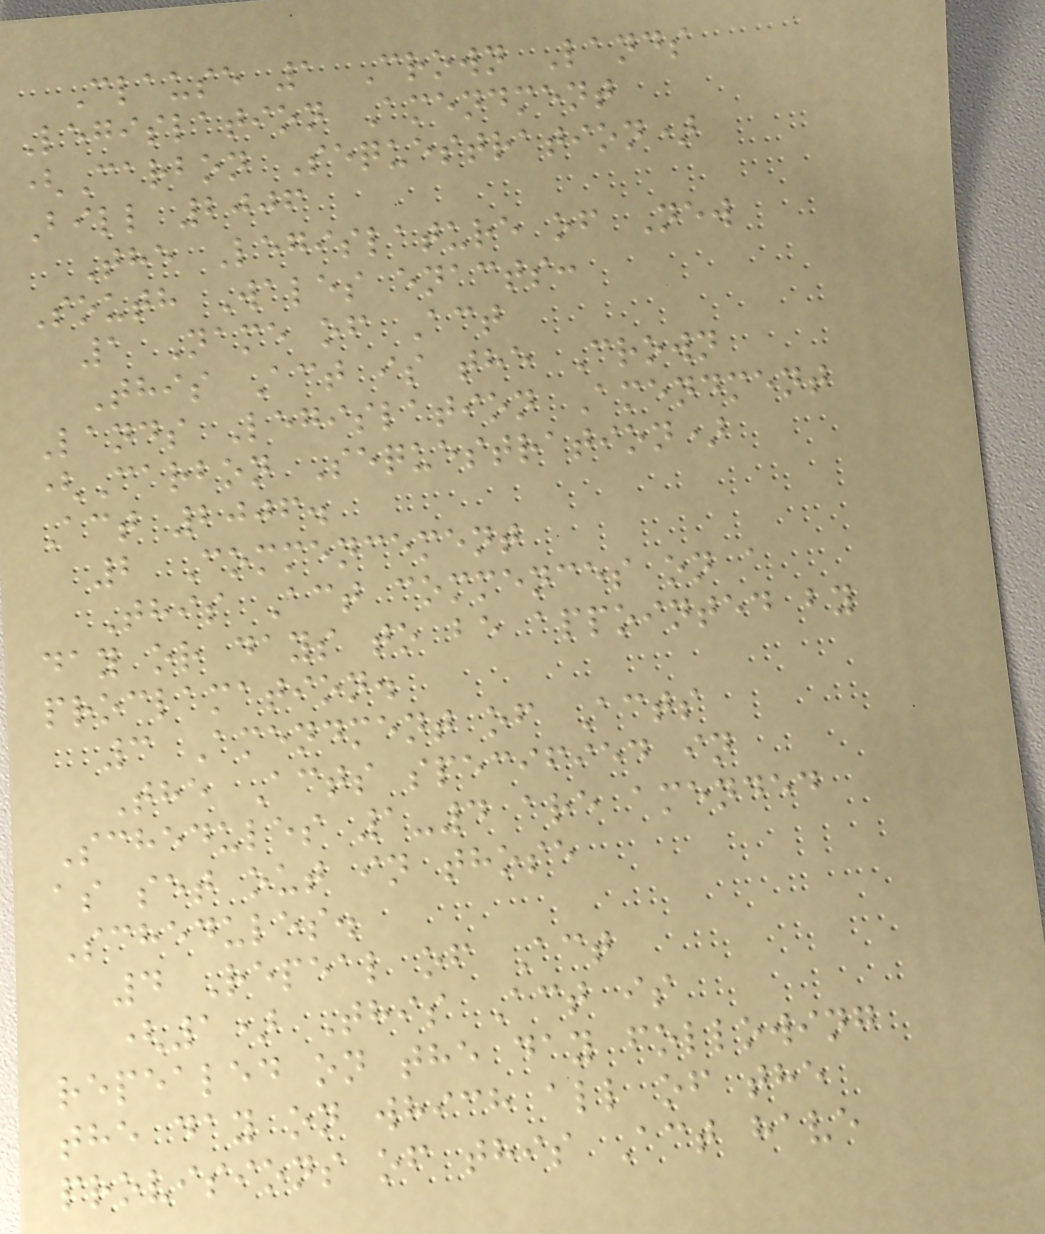Clause 1 Crown Lands
Legislation Amendment
(Carbon Sequestration)
Bill 2006
The Legislature of New
South Wales enacts:
1 Name of Act
This Act is the Crown
Lands Legislation Amendment
(Carbon Sequestration)
Act 2006.
2 Commencement
This Act commences on a
day or days to be appointed by
proclamation.
3 Amendment of Acts
The Acts specified in
Schedules 1-4 are amended
as set out in those
Schedules.
4 Repeal of Act
(1) This Act is
repealed on the day following
the day on which all of the
provisions of this Act have
